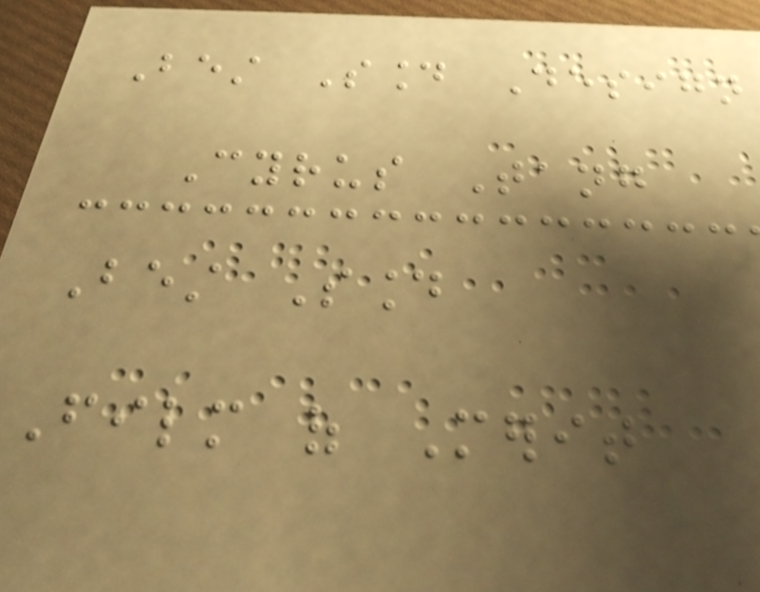Best Sound Design
Cyrus Tang
Best Sound
Film of Merit
